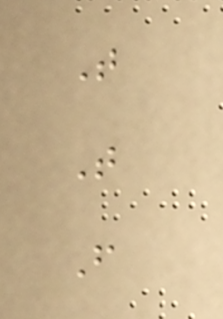T
T
F
